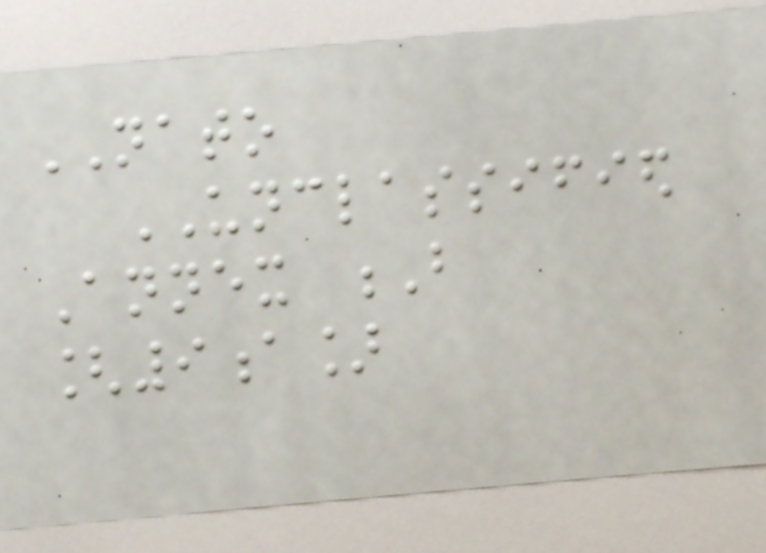NATO
UNCLASSIFIED
Annex B
[9a]
